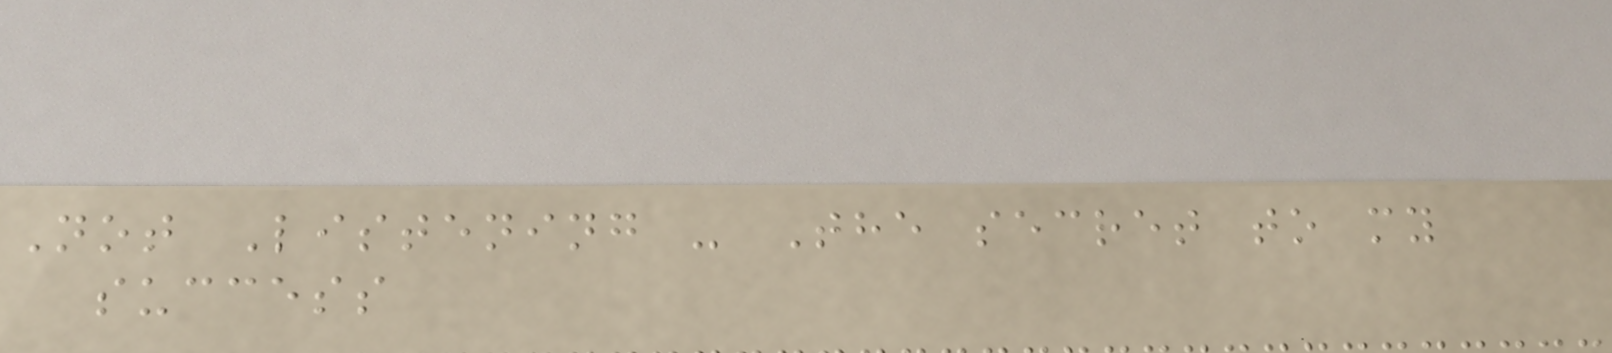Not Listening - The secret to my
success
